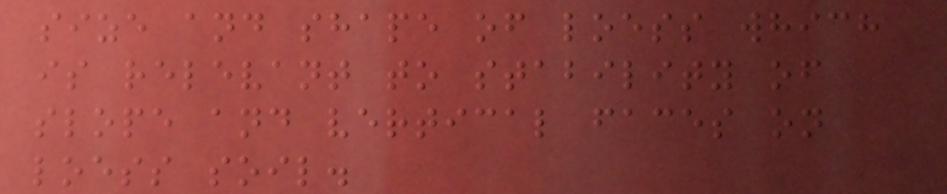size and shape of loess which
is relevant to stability of
slope and vertical faces on
loess soil.
